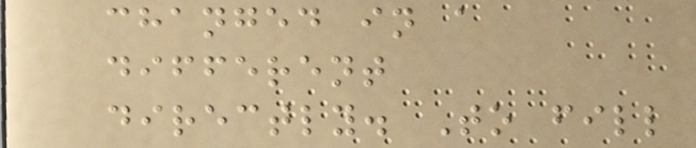changed in a
different
directly. To fill
